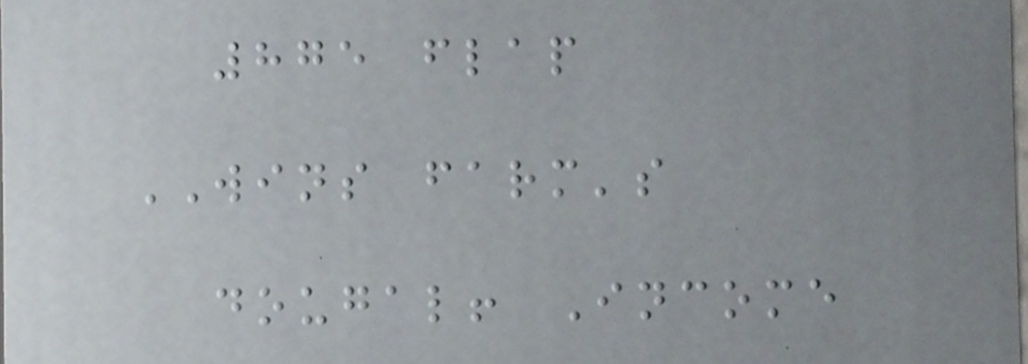875 flap
WINS farm's
dougal! Income
